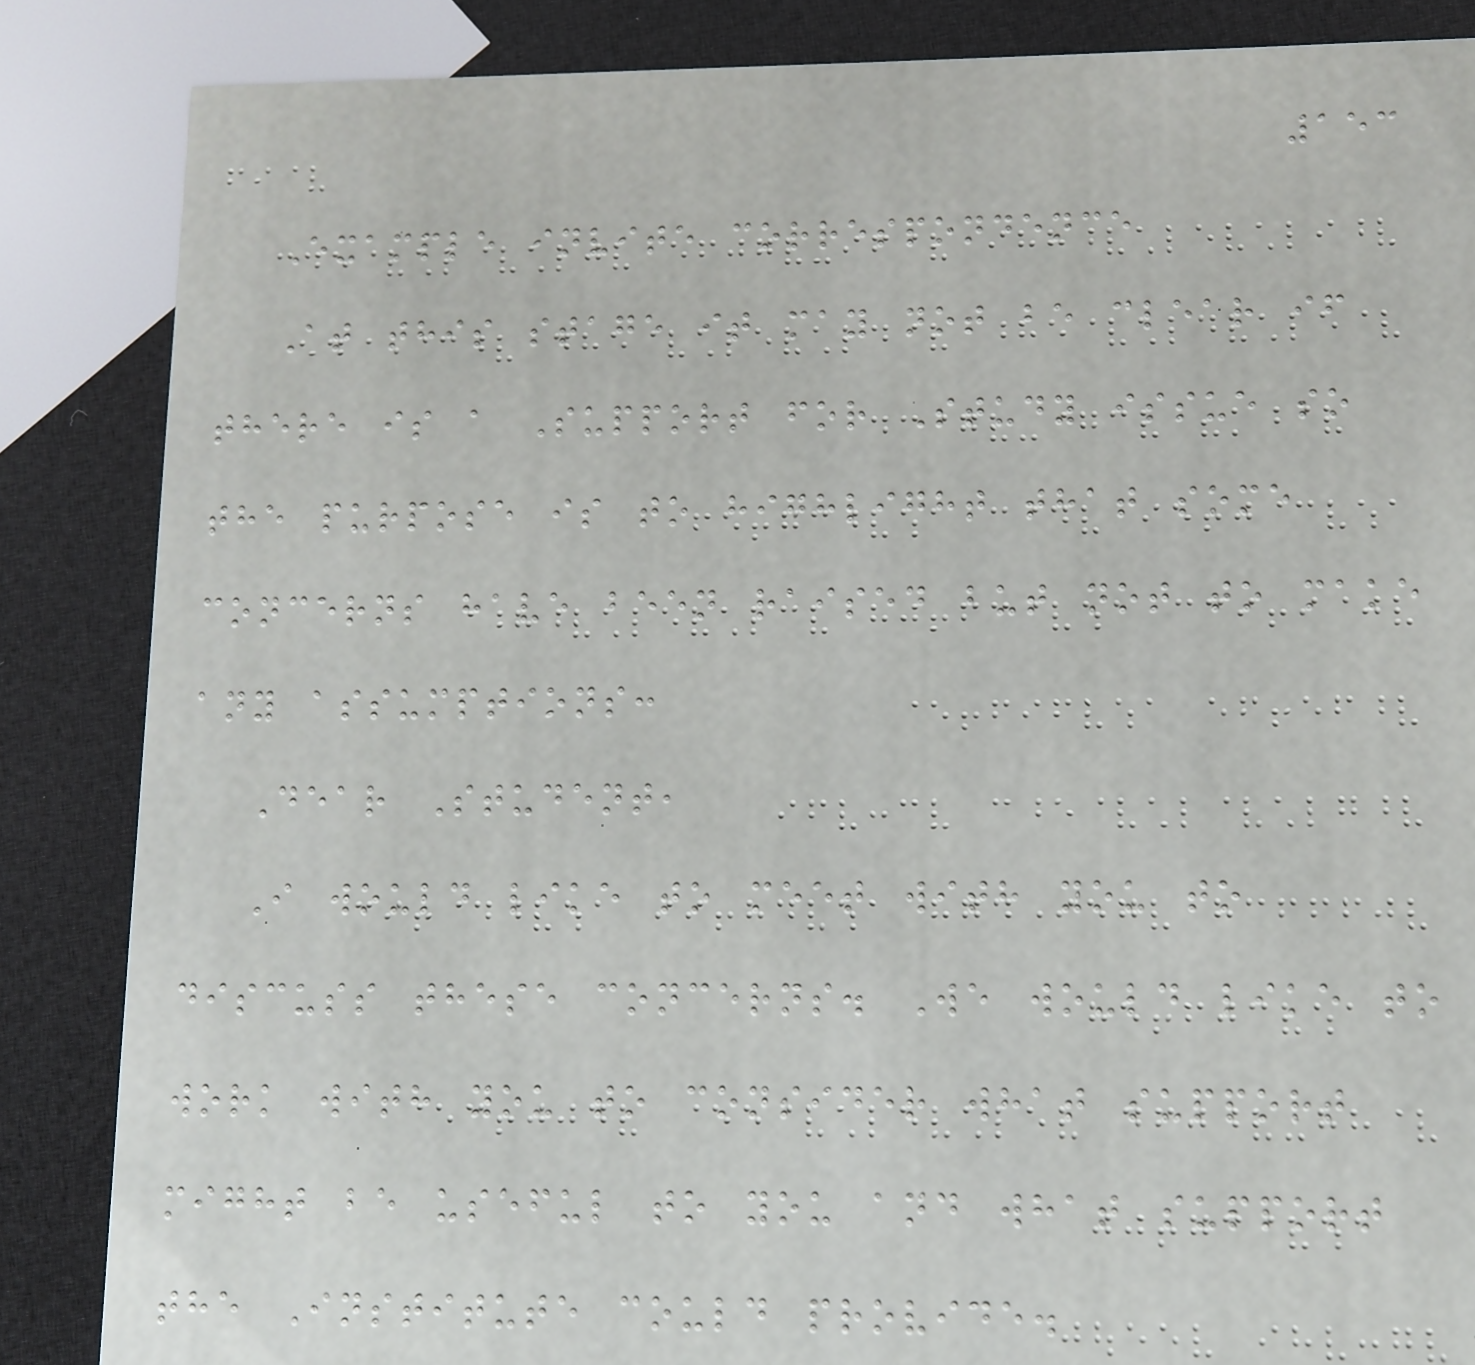153
Example invite correspondence
At this stage it may not be clear if
there is a Support for Study issue so
the purpose is to highlight that some
concerns have been raised but not to make
any assumptions:
Dear Student,
I would like to meet with you to
discuss these concerns. We would like to
work with you to consider what support
might be useful to you and what support
the Institute could provide.
